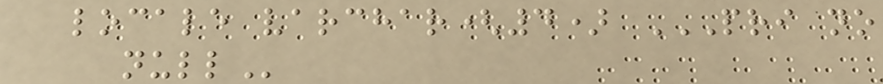locale varchar(4) PRI NO
NULL
